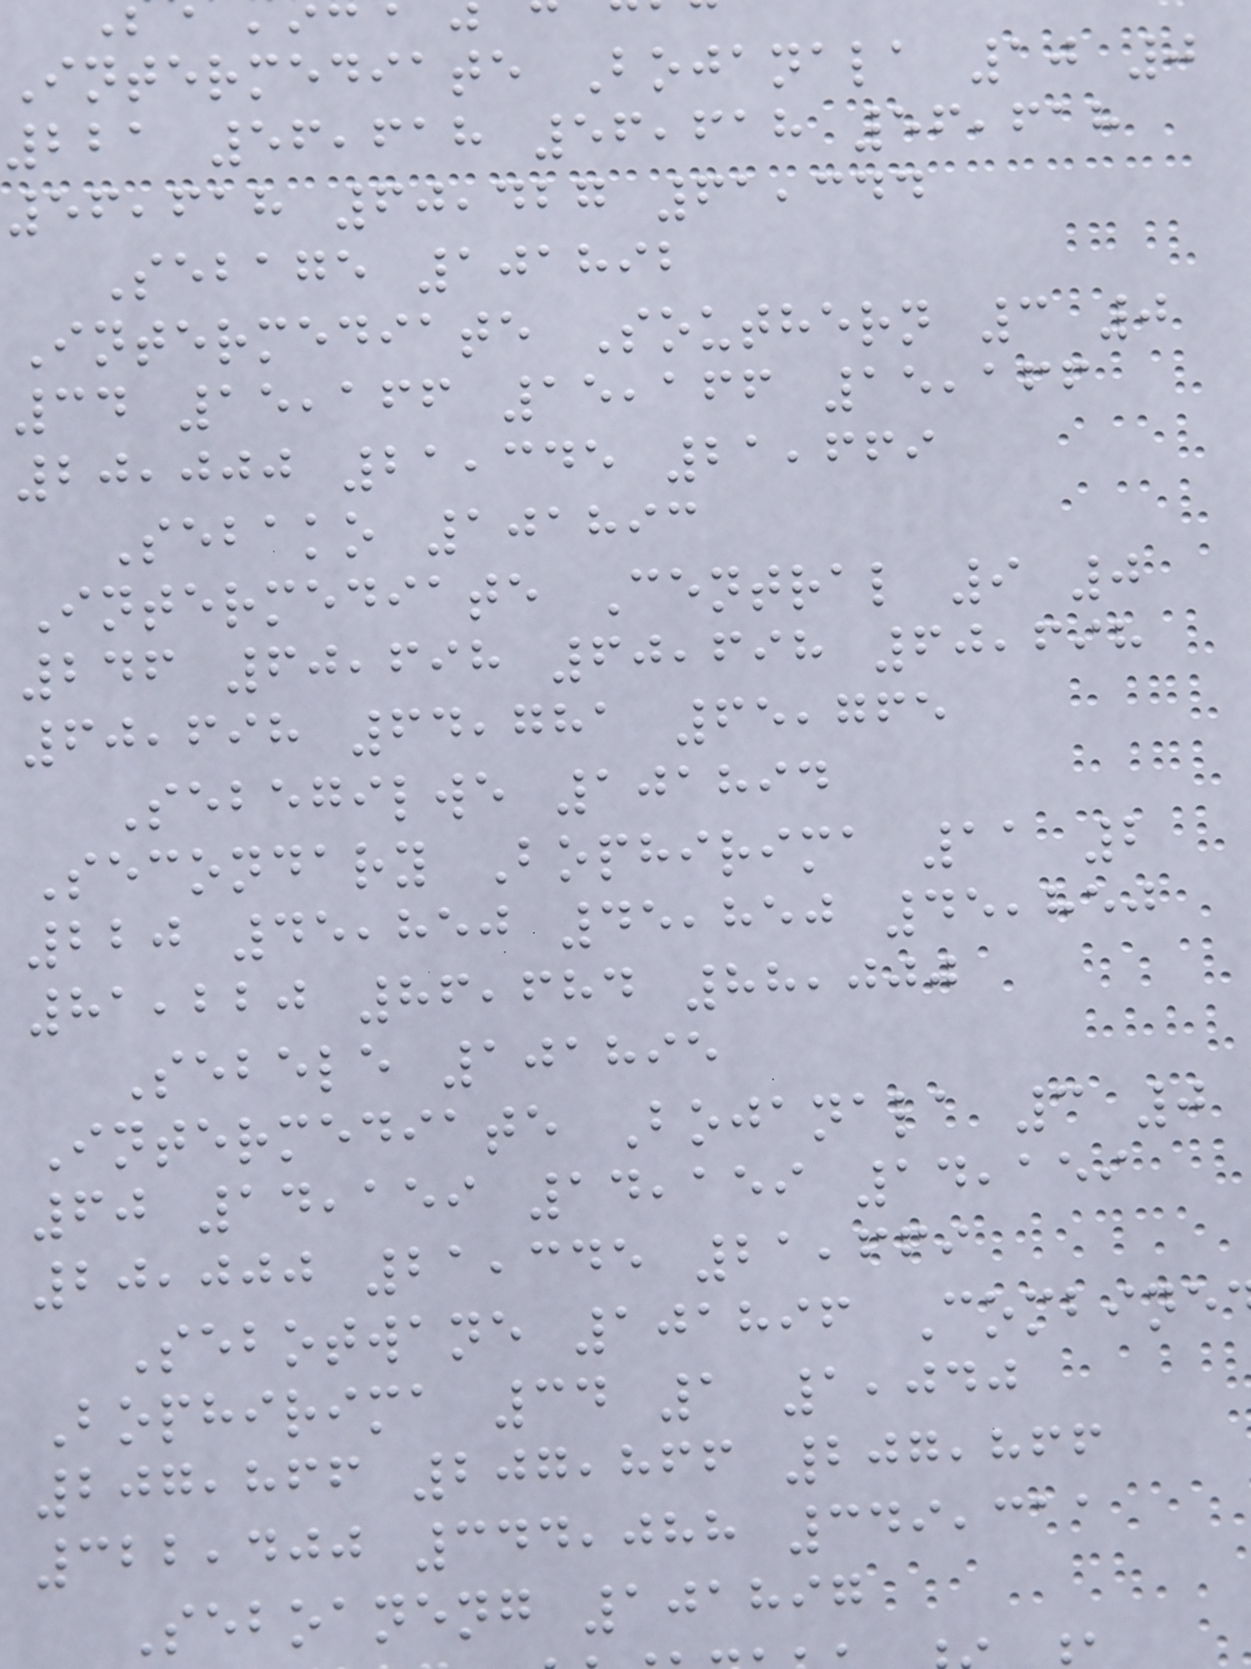Intermediate Bojanala 10 0
221 56,618 56,618 56,618
56,618 60,427 61,344
Sebage 101892
Intermediate Southern 3 0
34 15,166 15,166 15,166
20,000 21,345 21,669
Sebako 101893
Intermediate Central 9 0
246 60,698 60,698 60,698
60,698 64,781 65,765
Sebegilwe 101894
Secondary Bophirima 11 2
220 45,850 45,850 45,850
81,220 86,684 88,000
Sebele 101895
Intermediate Bojanala 3 0
60 14,159 14,159 14,159
20,000 21,345 21,669
Sebotwane 101896 Combine
Bophirima 34 1 1,040
207,866 207,866 207,866
322,400 344,088 349,311
Seboaneng 101897
